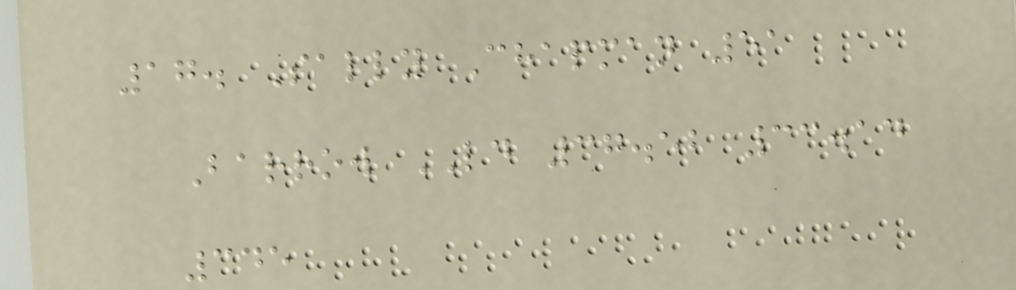17. Sally Chapman 51
Barrow LD 37.52 33.14
345
